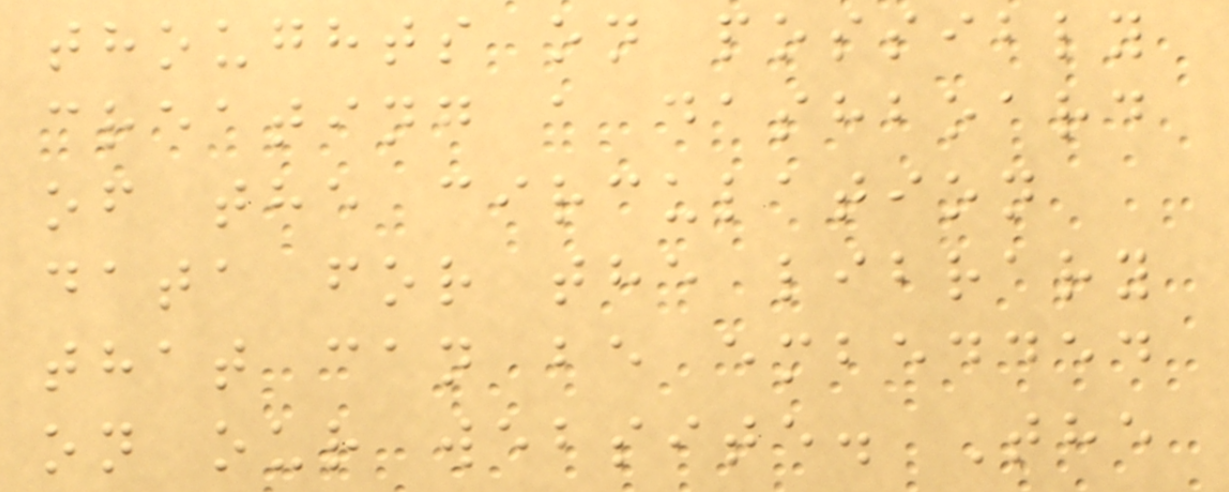thoughts on possibly
creating a dashboard
of the circulation
data for the library
that can be embedded
on our website. The
